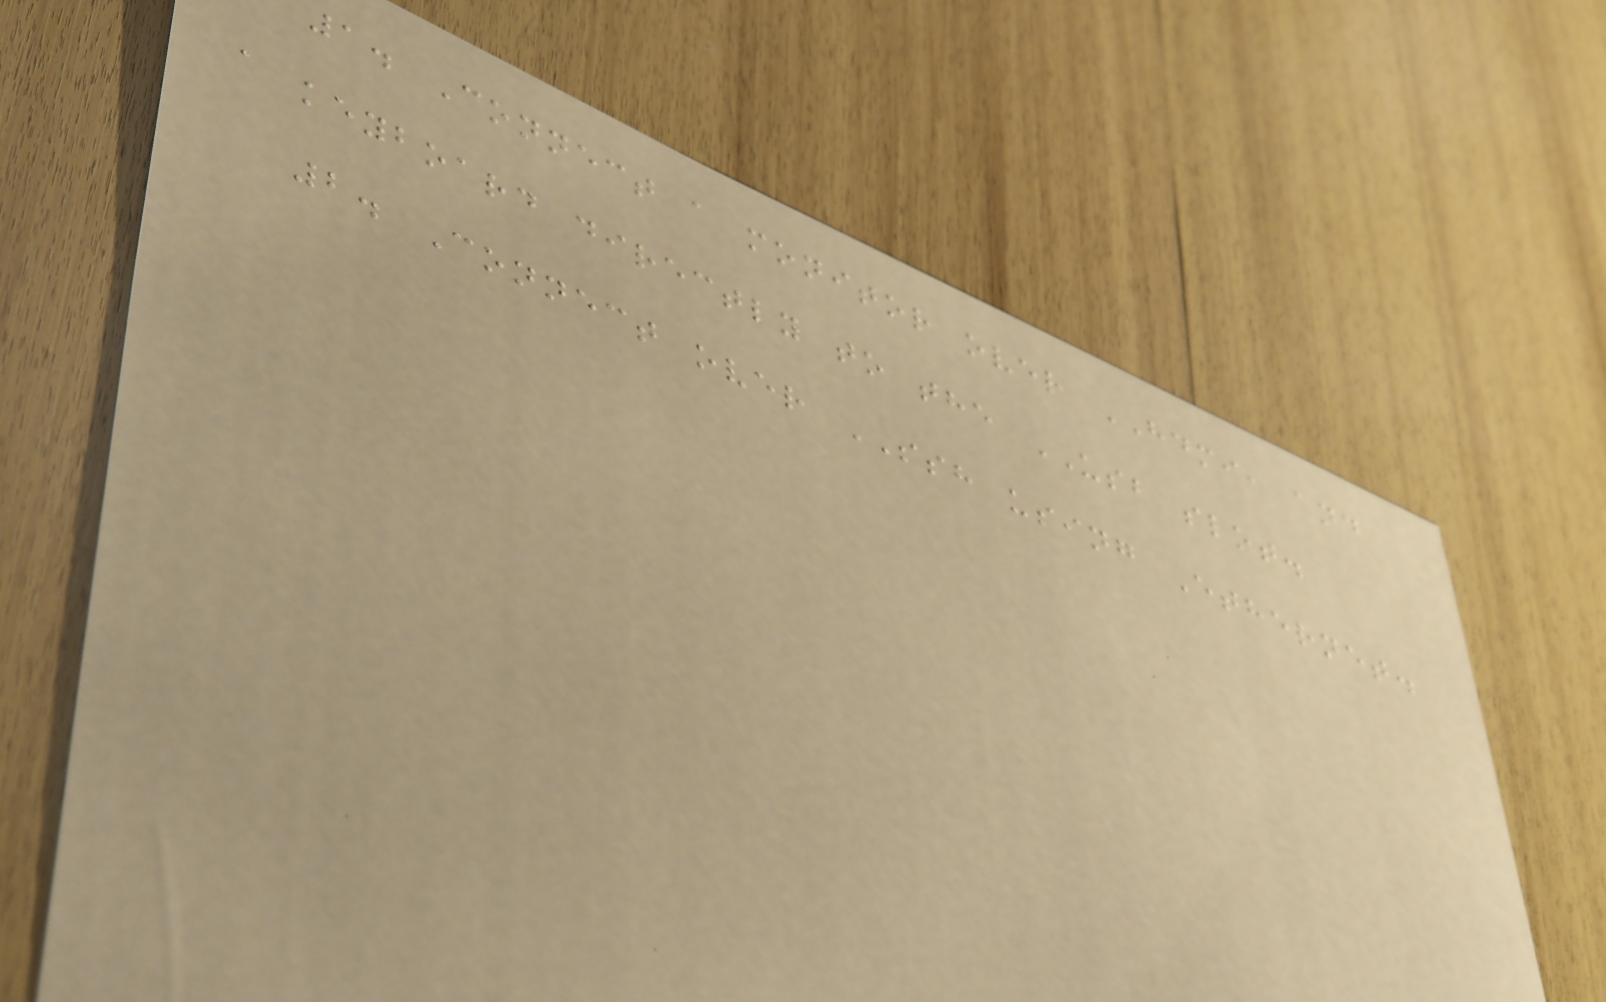1. Connect a monitor over HDMI, and
a keyboard directly to the USB slot.
2. Connect over SSH using Ethernet.
